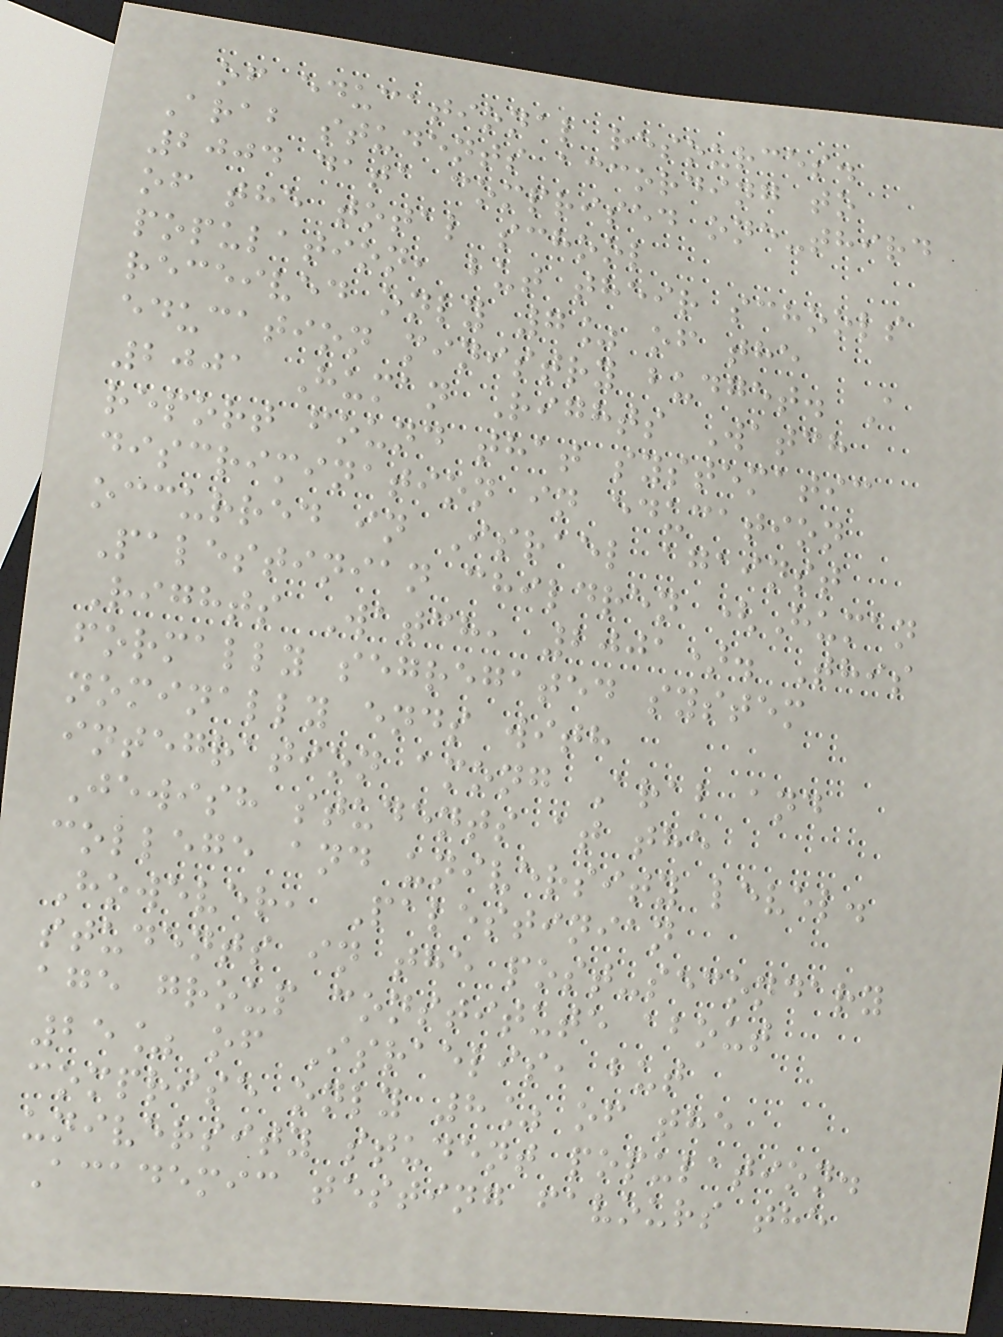of educational resources.
Arab students according to
2004 data comprised one-third
of the total school
population, but their schools
received only 7% of the
education ministry budget. A
2001 Human Rights Watch
report found that systematic
discrimination in education
occurred in Israel against
Palestinian children (Human
Rights Watch, 2001). This
formally segregated system
nominally ends with
integration among Arab and
Jewish students at the
college and university level.
However, Palestinian
students in the post-secondary
age group constitute about
25% of Israelis, but
comprise only 8% of the
university student population.
Academic testing favours the
